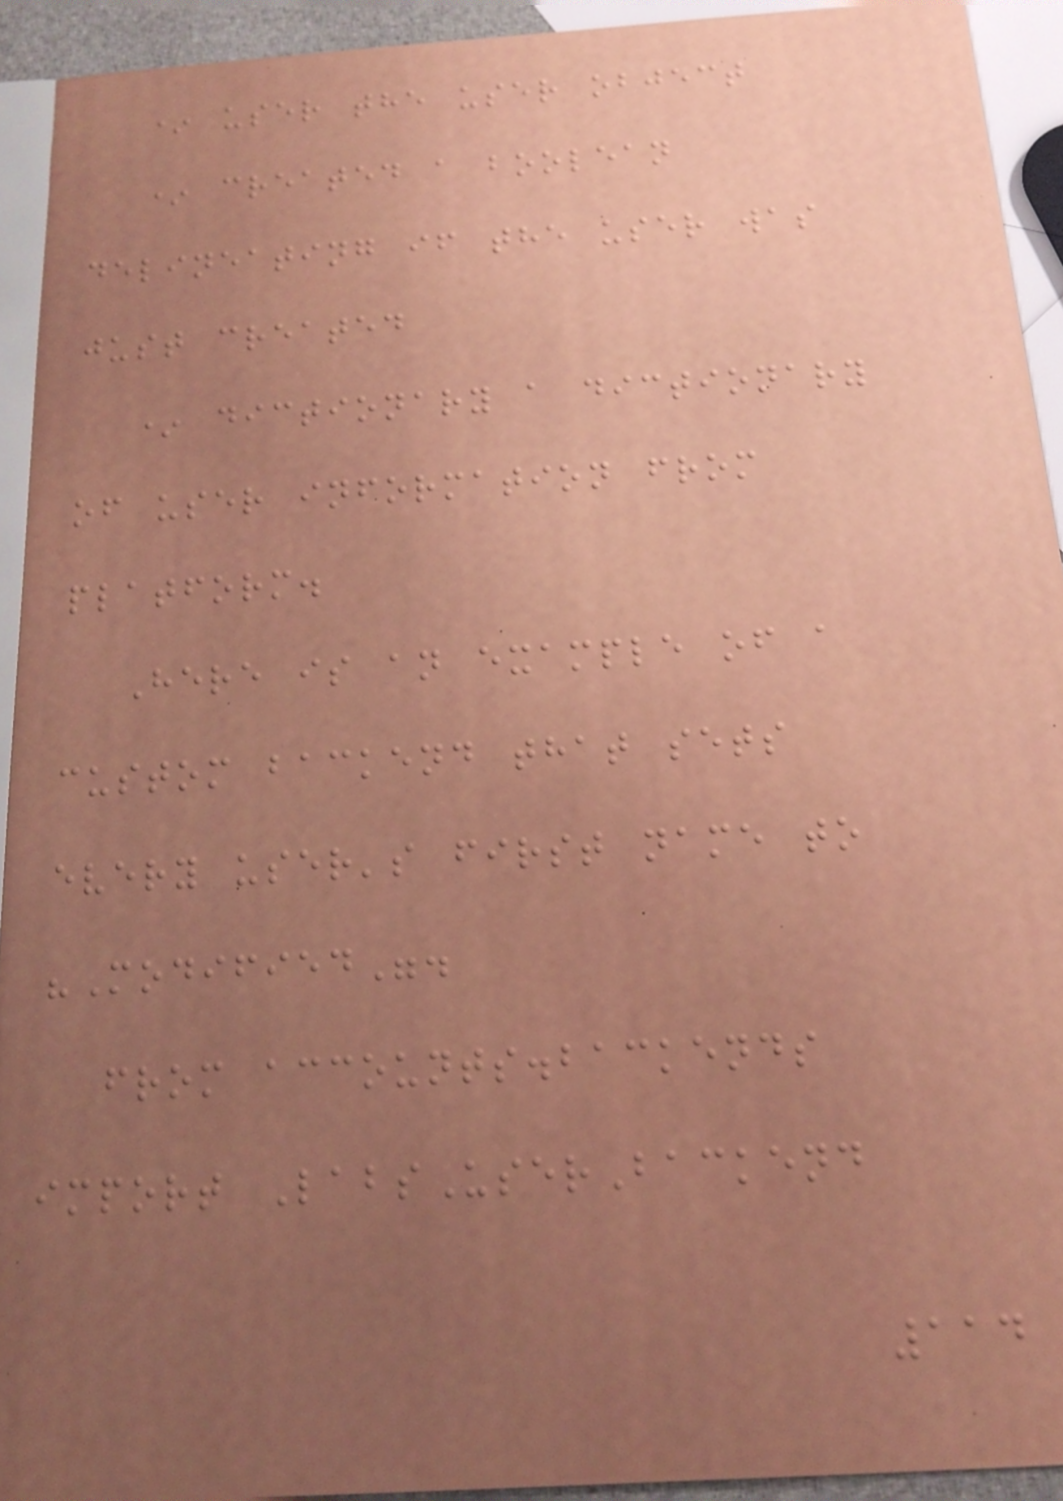* user the user object
* created a boolean
delineating if the user was
just created
* dictionary a dictionary
of user information from
platform.
Here is an example of a
custom backend that sets
every user's first name to
"Modified".
from accounts.backends
import LabsUserBackend
114
